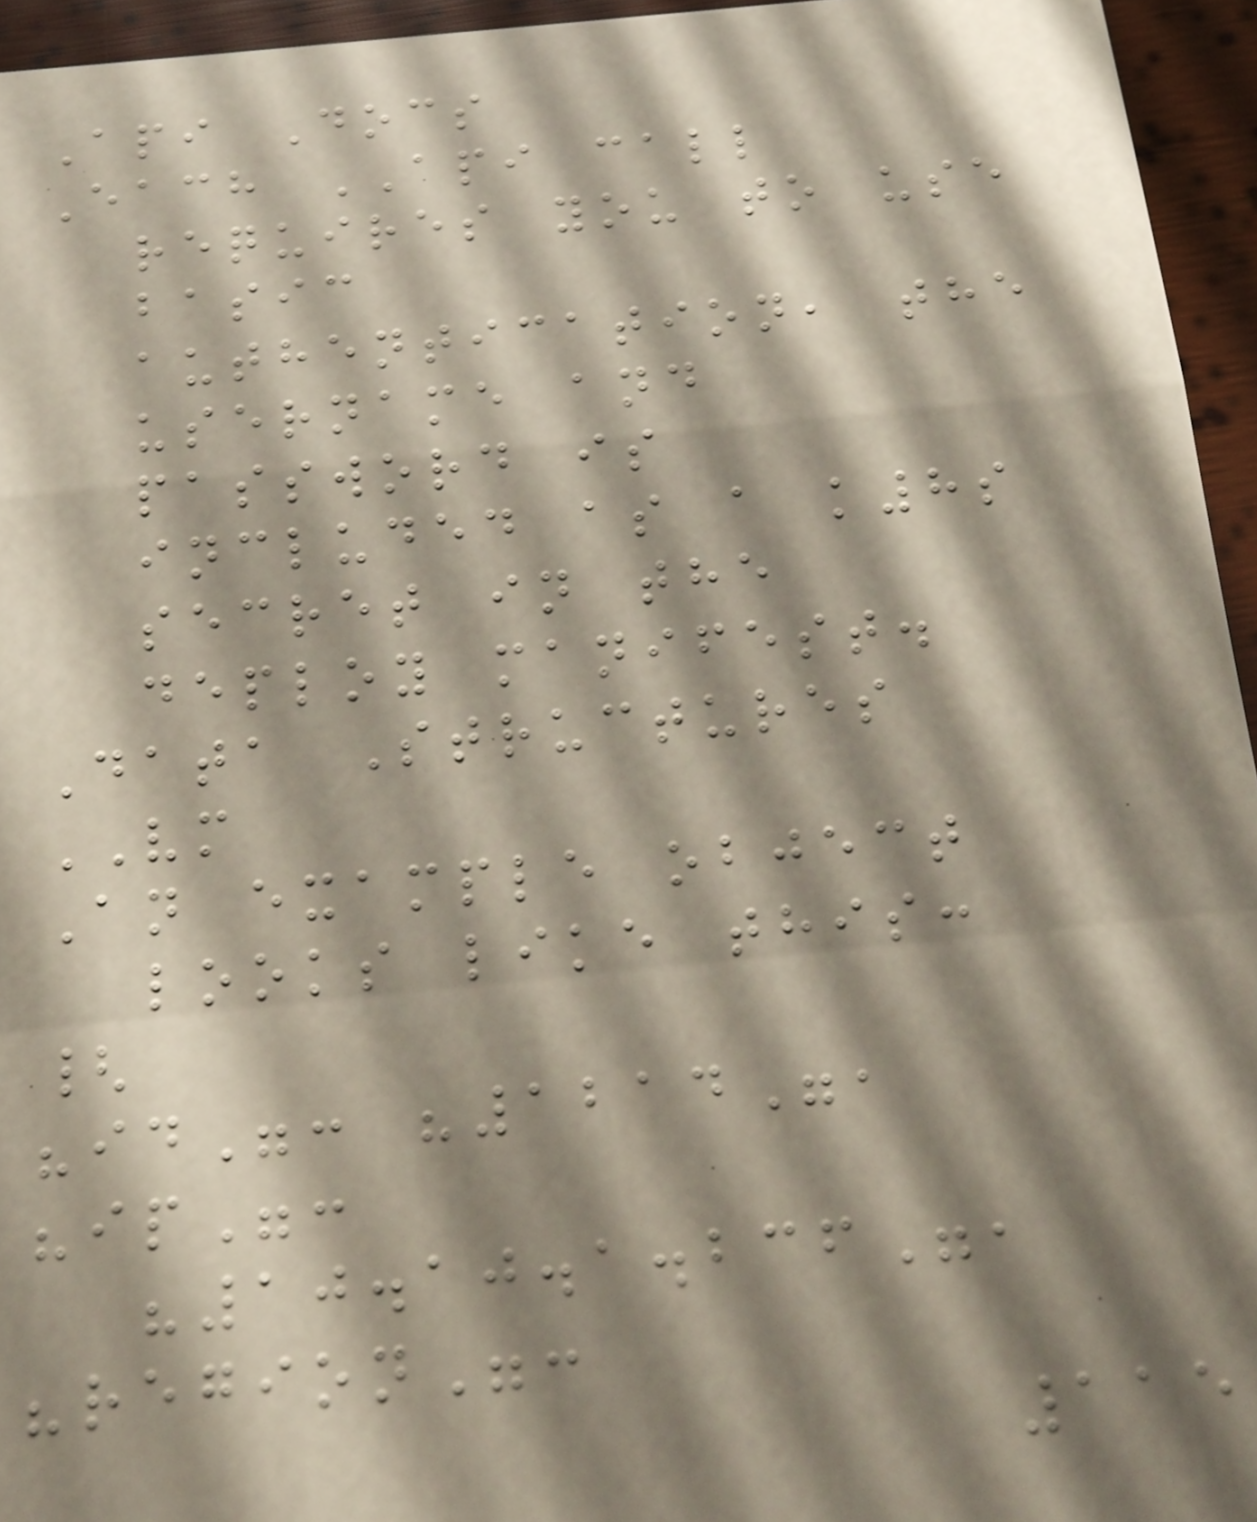Api Docs
Each API call
requires you to use
basic
authentication, the
username and
password is
included as a k8s
secret in the
deploy manifest.
Data Structures
VM
An example object
looks like this:
{
"id": "1214",
"ip":
"10.10.1.236",
"region":
115
